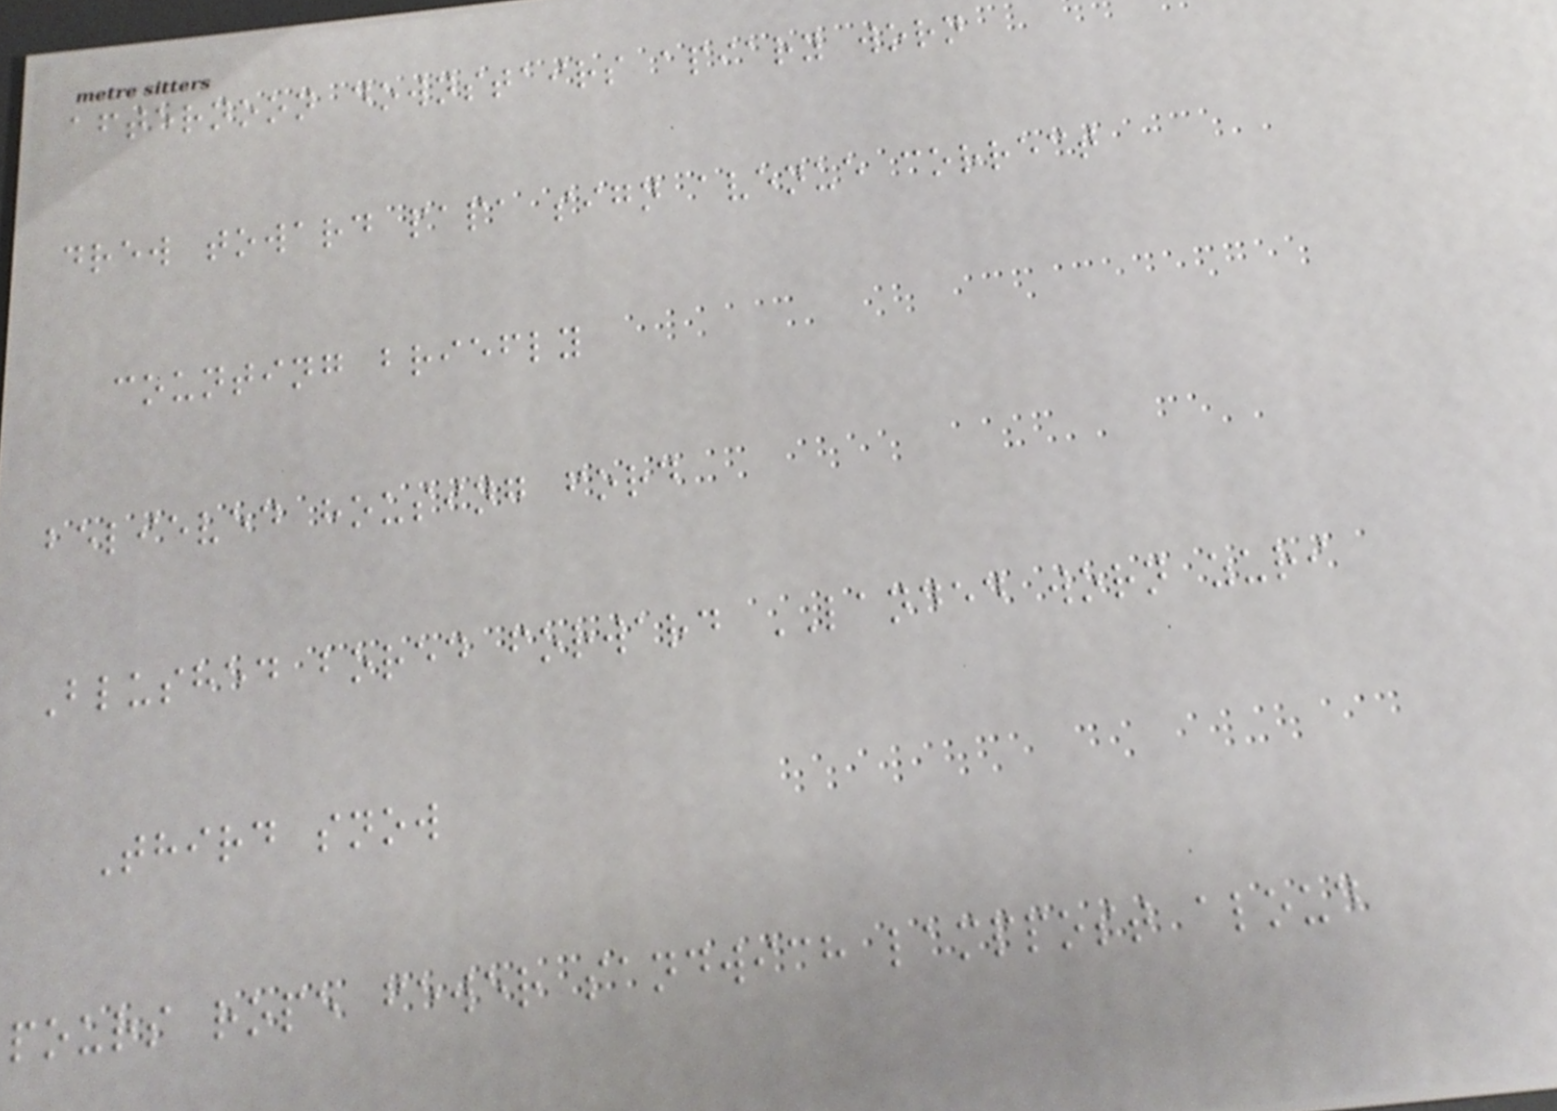afternoon downstairs apiary worn
drew toward papa sign avenue correct
counting briefly
believed housing ford
Blushed bored forward LANDED worn zuri
Third snow
pours rope fewer sandwich lamppost aloud
